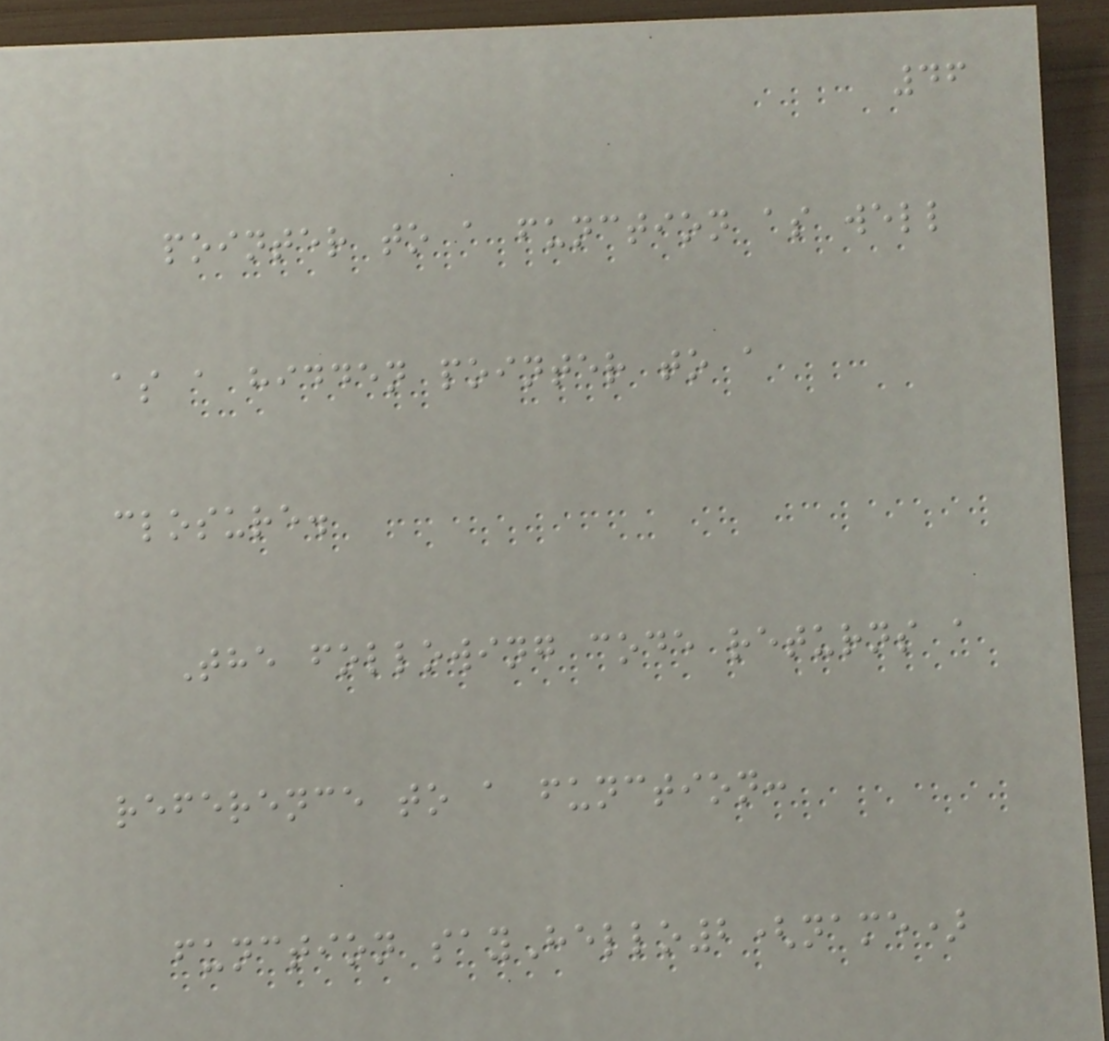46
pointer to a function as well
as a hidden pointer to a
closure.
The following code returns a
reference to a function:
function sayHello2(name)
